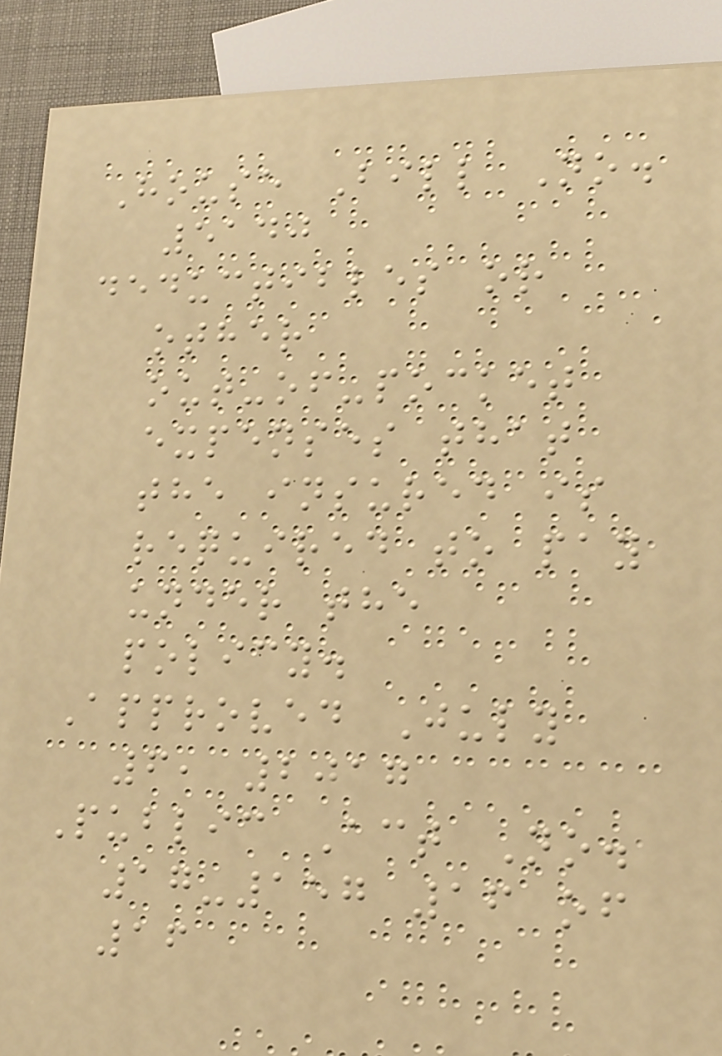House Bill No.
5140
deductibles or
other
out-of-pocket
expenses that
the insured is
required to pay
under the
policy.
Approved July
6, 2017
Public Act No.
17-157 16 of
16
